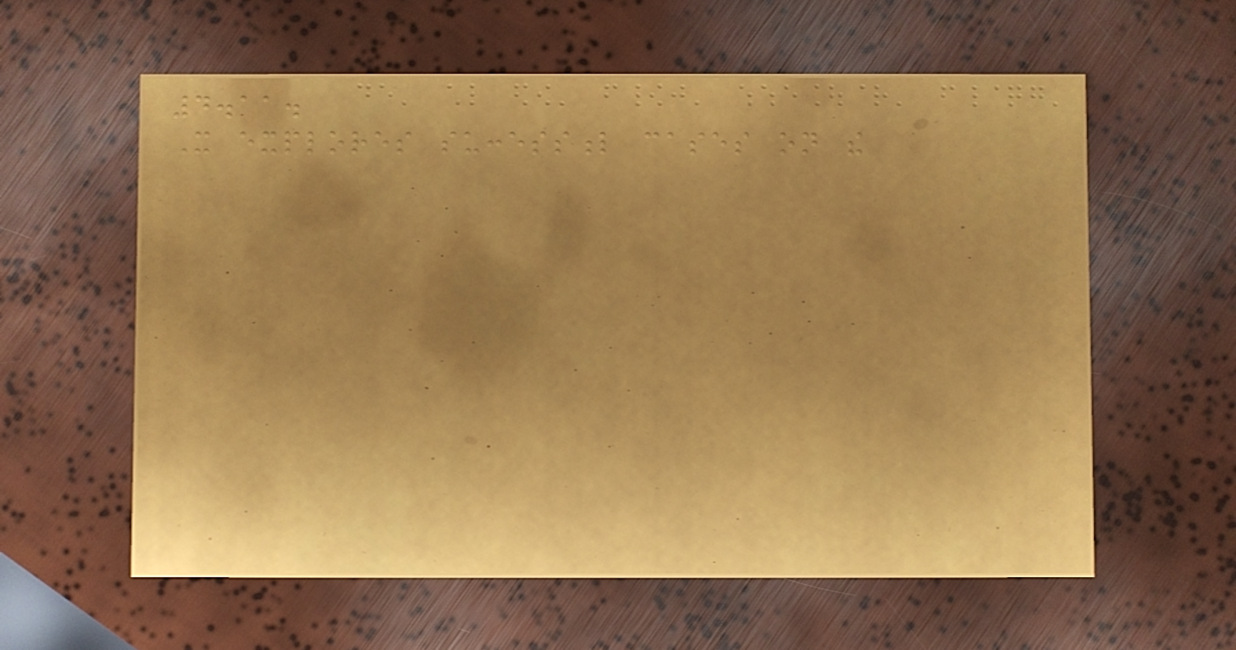4.11.
It explores successful cases on the
